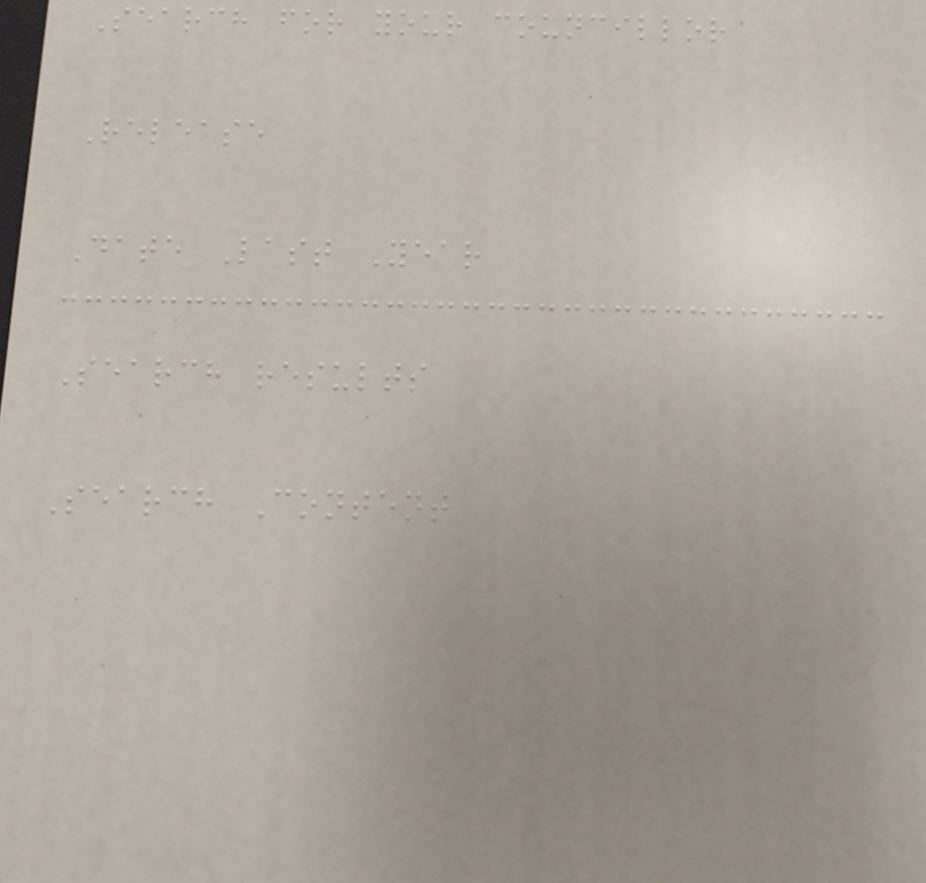Search for your councillor
Release
Date Last Year
Search results
Search Content
